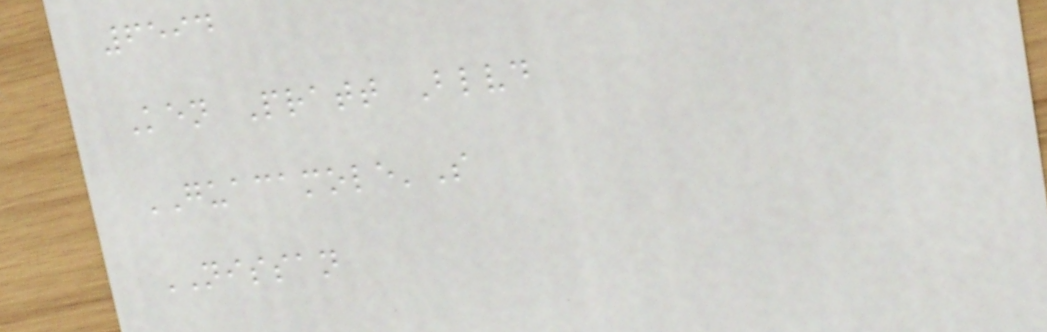6594
Ken Pratt Blvd
GUACAMOLE'S
NISSAN
